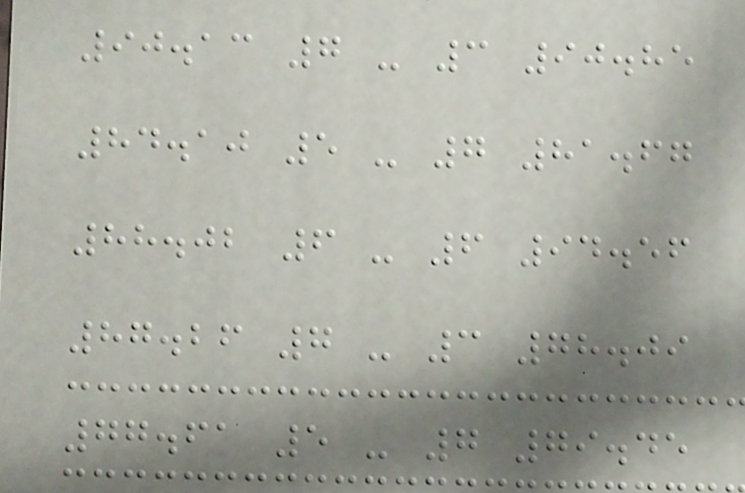90.13 7 - 3 90.85
84.10 5 - 7 81.67
88.02 6 - 6 94.56
87.26 7 - 3 78.09
77.61 5 - 7 79.45
